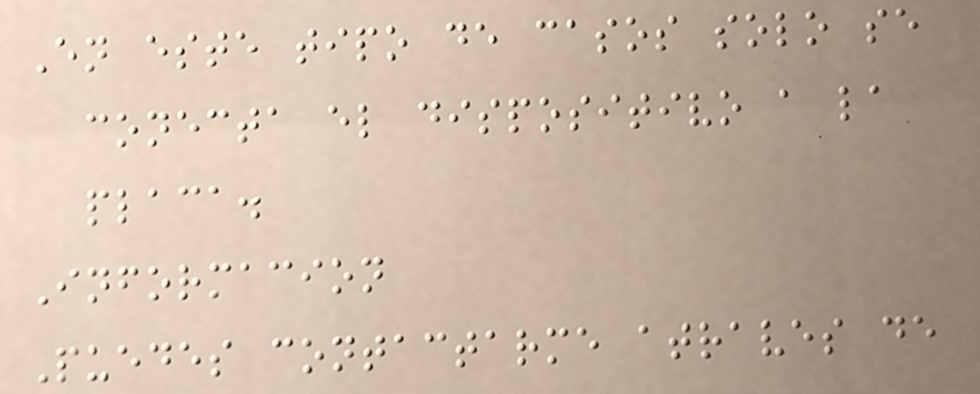En este tipo de casos solo se
conecta el dispositivo a la
placa.
Informacion
Puedes contactarme atraves de
